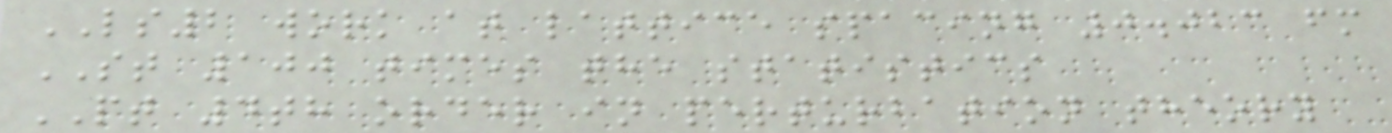LS2 work at lattice spacing 0.023 fm
ST 100 times the statistics
PT 4th order in perturbation theory
